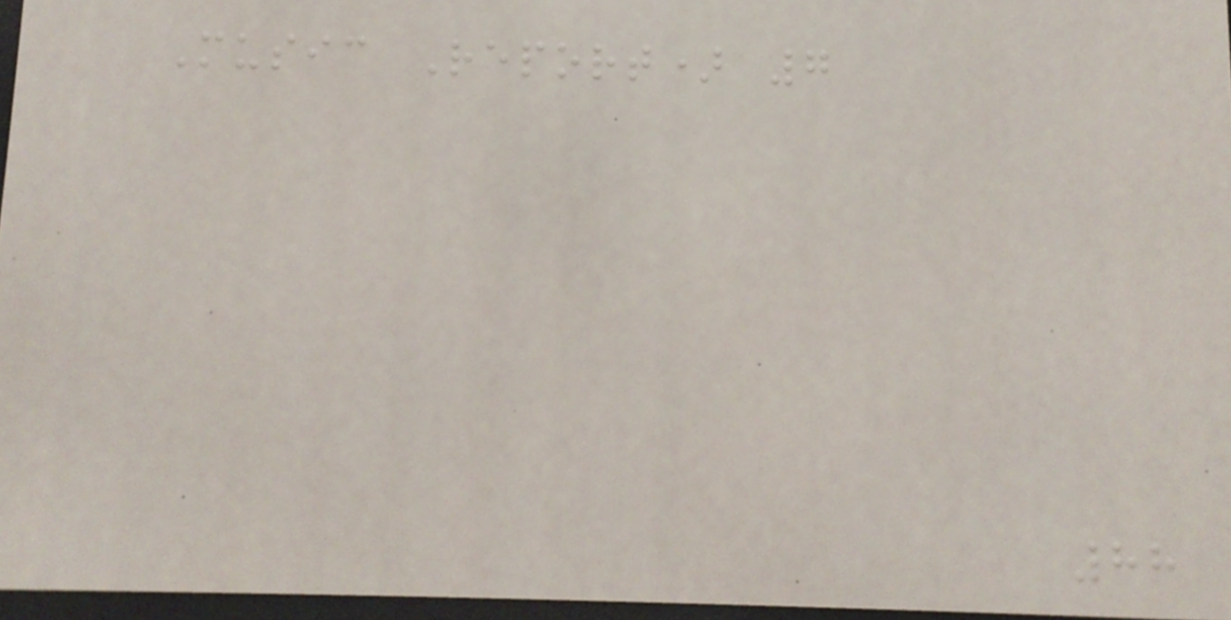Music Report) 7
88
